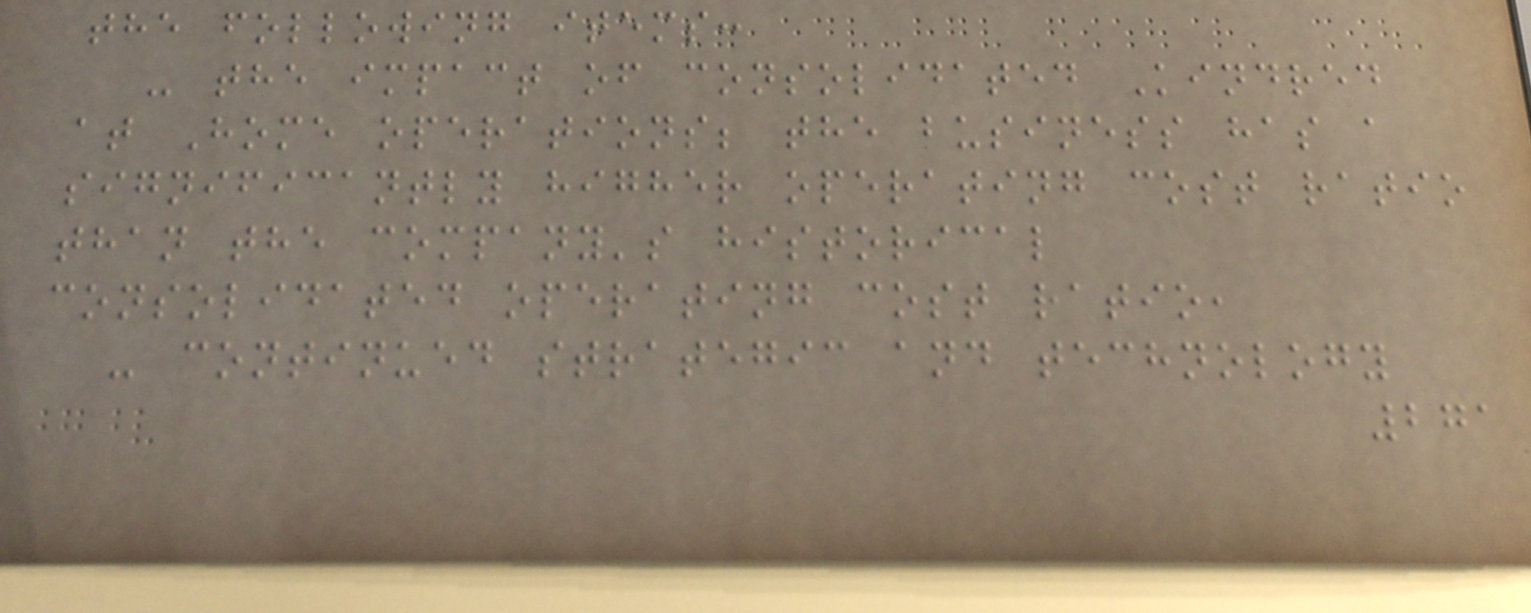the following items:
- the impact of consolidated Kindred
at Home operations; the business has a
significantly higher operating cost ratio
than the company's historical
consolidated operating cost ratio,
- continued strategic and technology
271
